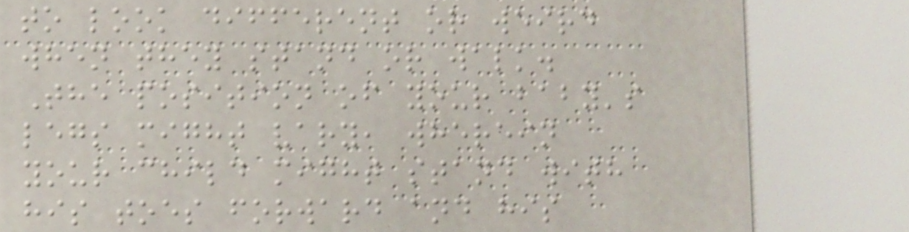to look different or weird
when they stand or walk.
The position of your baby's
legs might vary, wherein
your child might stand with
his toes forward and his
